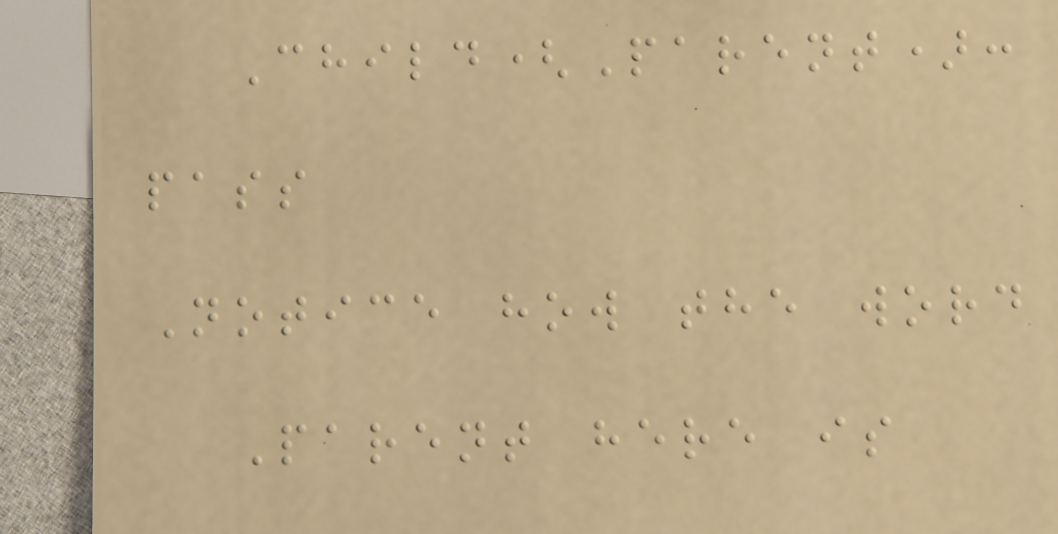Child(Parent):
pass
Notice how the word
Parent here is
